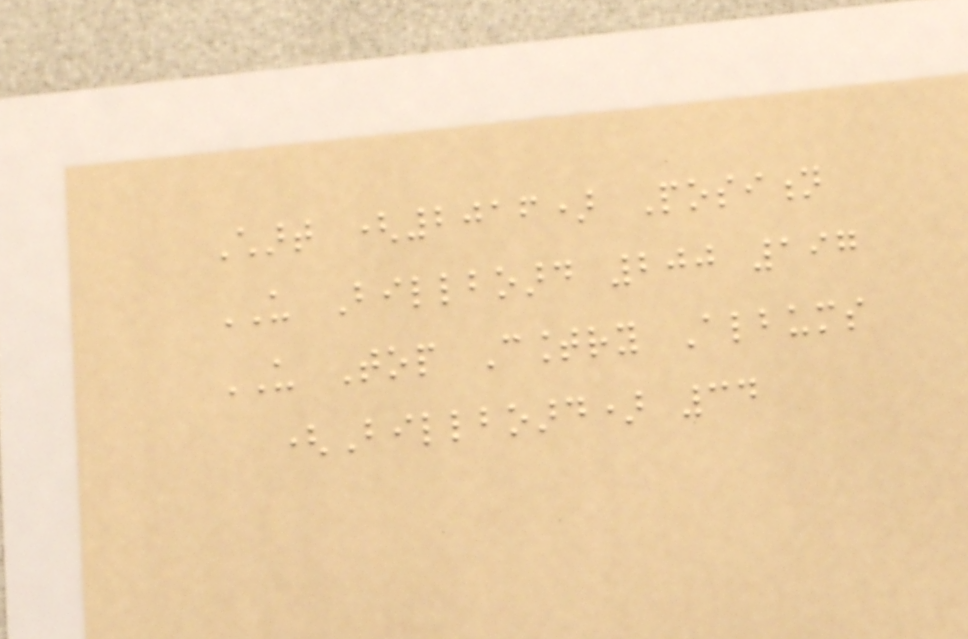Chart (2016) Position
US Billboard 200 197
US Top Country Albums
(Billboard) 34
